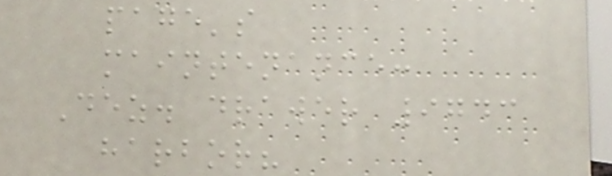page's
maintenance:
Dez. drawer 9743
harbor?
